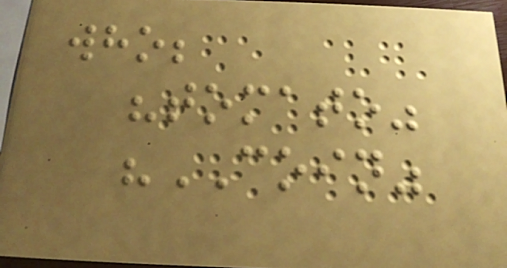who;
"tomato"
"COIN"
